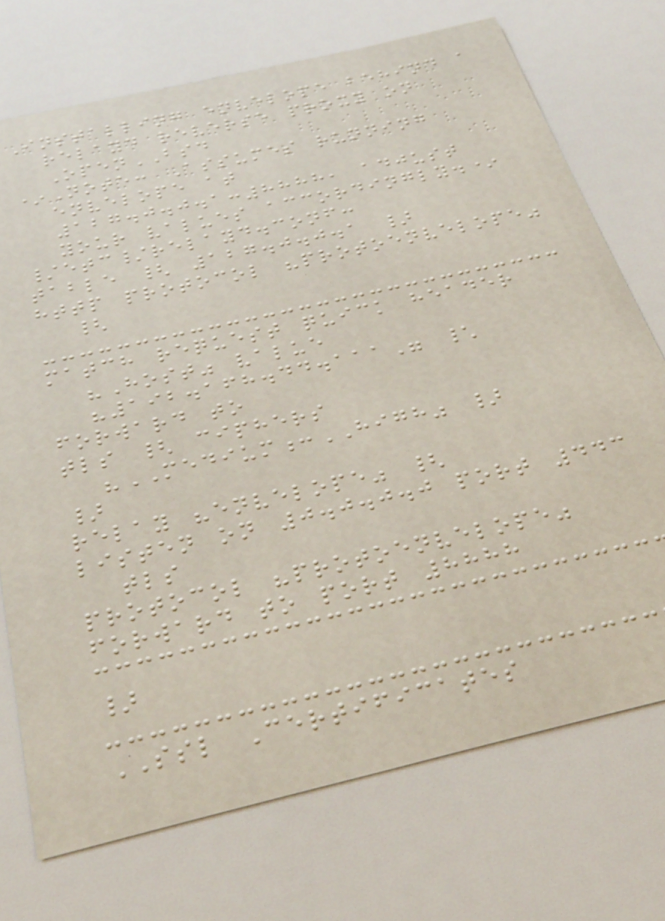Installing envelope behind a
relayd reverse proxy on
OpenBSD
*Note: Assumes running
envelope at
127.0.0.1:8888, adjust
your values accordingly.*
/etc/relayd.conf:
table { 127.0.0.1 }
http protocol "protoenvelope"
{
match request quick header
"Host" value
"192.168.44.111" \
forward to
tls { ciphers
"MEDIUM:HIGH" }
}
relay "envelope" {
listen on 0.0.0.0 port 443
tls
protocol "protoenvelope"
forward to port 8888
}
SSL Certificates
